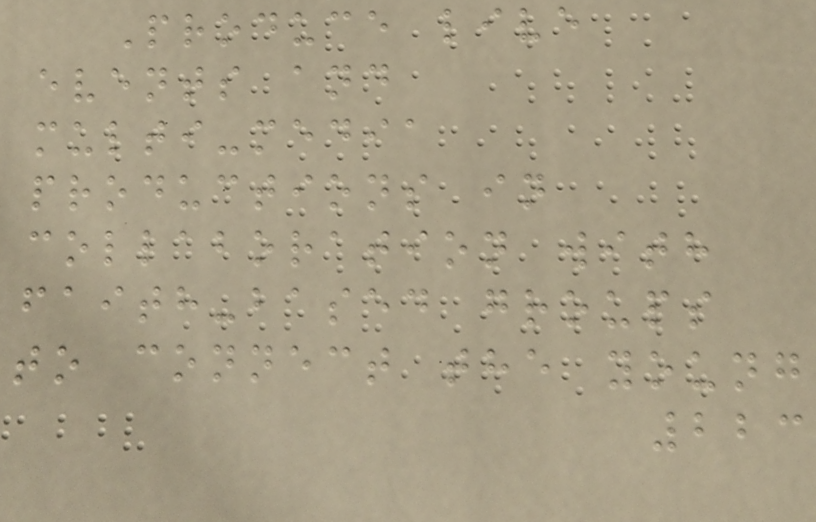Produce live
events and
multi-media
productions in
collaboration with
faith-based groups
to connect the young
223
